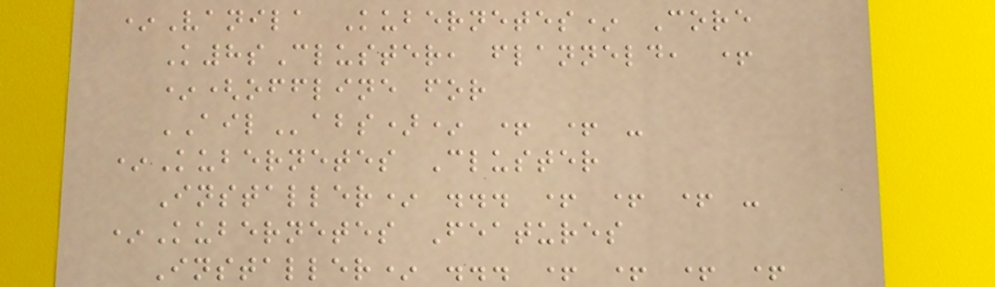*Vanila Kubernetes* Core
K8sCluster, flanneld, +
*(offline for
AILabs)* + + -
*Kubernetes Cluster
Installer* ... + + + -
*Kubernetes Features
Installer* ... + + + +
